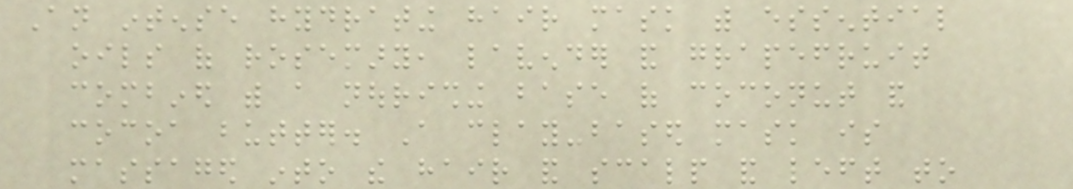An intense hydrating hair mask with essential
oils of rosemary, lavender and grapefruit
combined with a nourishing base of coconut and
cocoa butter. A clay-based mask is
massaged into the hair and scalp and left to
